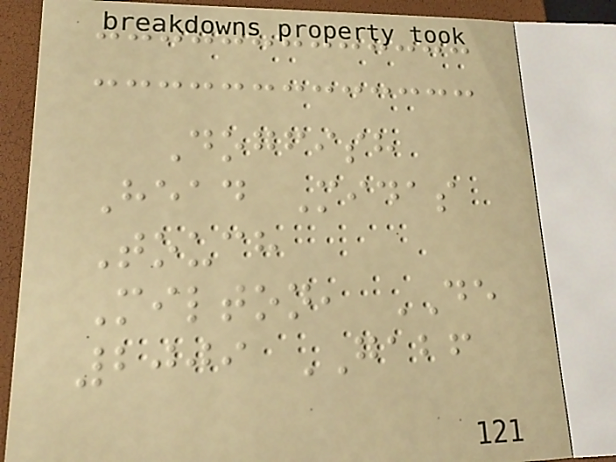Dogfish
Head Midas
Touch
Milton, DE
2009 GABF
